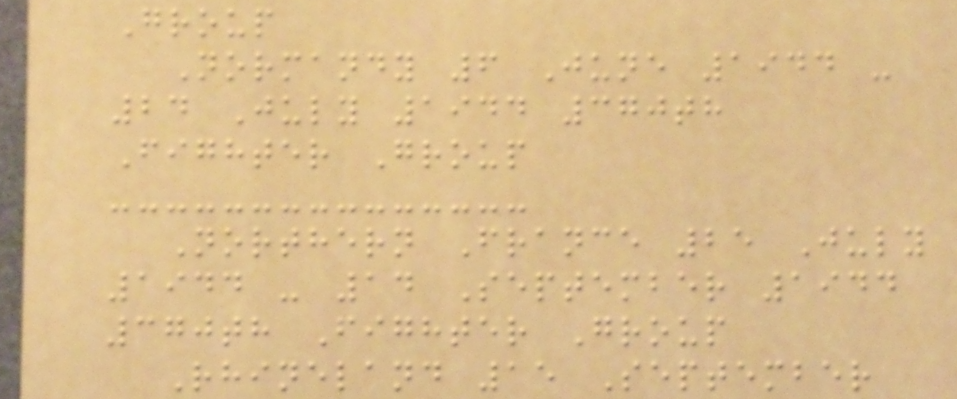Group
Normandy 6 June 1944 -
24 July 1944 370th
Fighter Group
Northern France 25 July
1944 - 14 September 1944
370th Fighter Group
Rhineland 15 September
